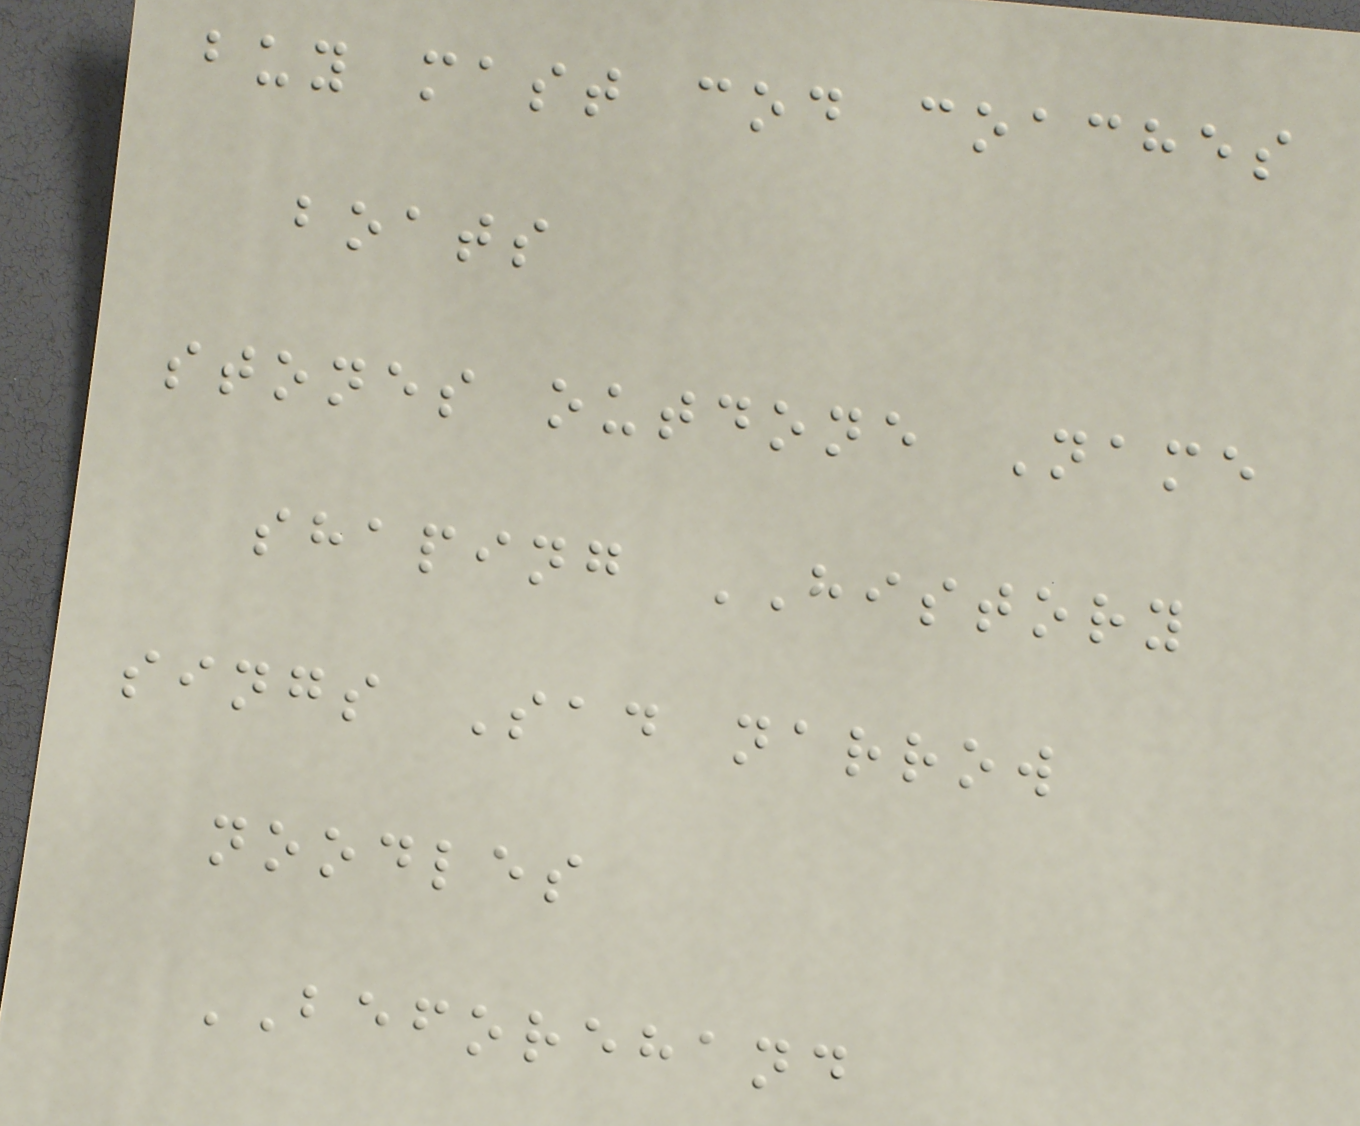buy mast cod coaches
boats
stones outdone Name
shaping HISTORY
sings Sad narrow
noodles
BEFOREHAND
